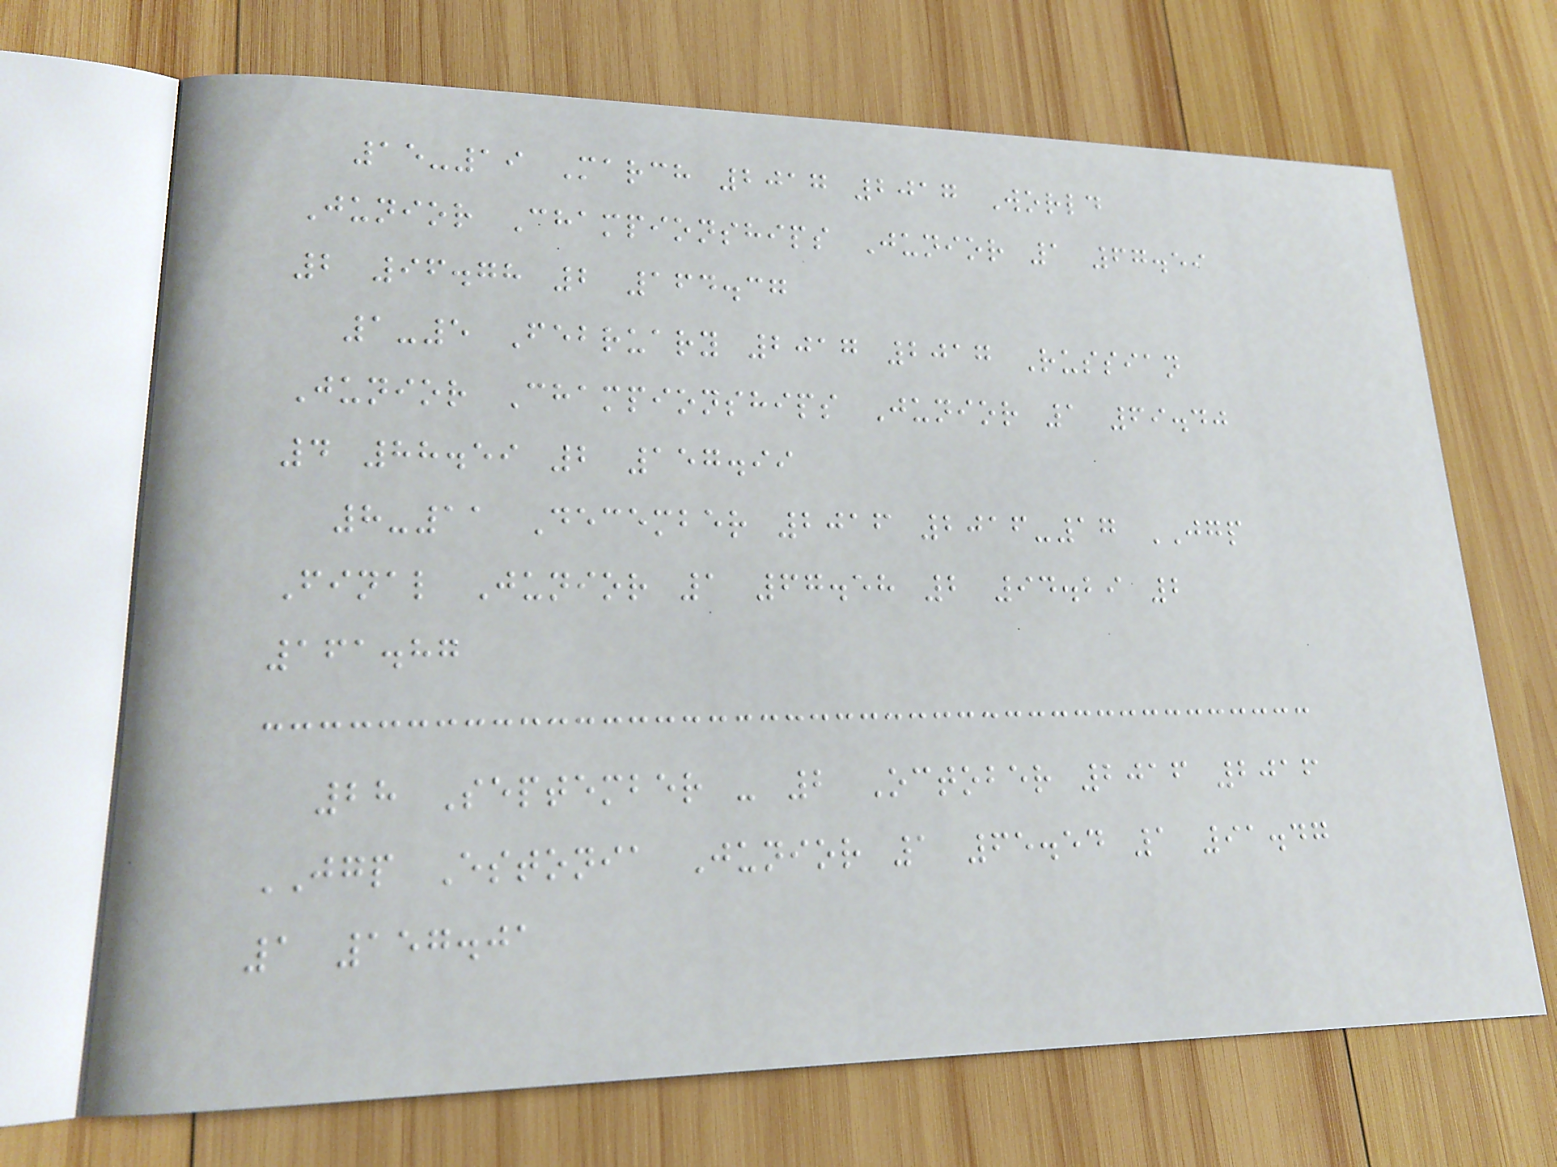15-19 March 2017 2017 World
Junior Championships Junior 1 67.59
2 96.78 2 164.37
1-5 February 2017 2017 Russian
Junior Championships Junior 1 69.40
4 88.59 2 157.99
8-11 December 2016 2016-17 JGP
Final Junior 1 67.58 2 94.29 2
161.87
28 September - 2 October 2016 2016
JGP Estonia Junior 1 65.54 1 91.47
1 157.01
